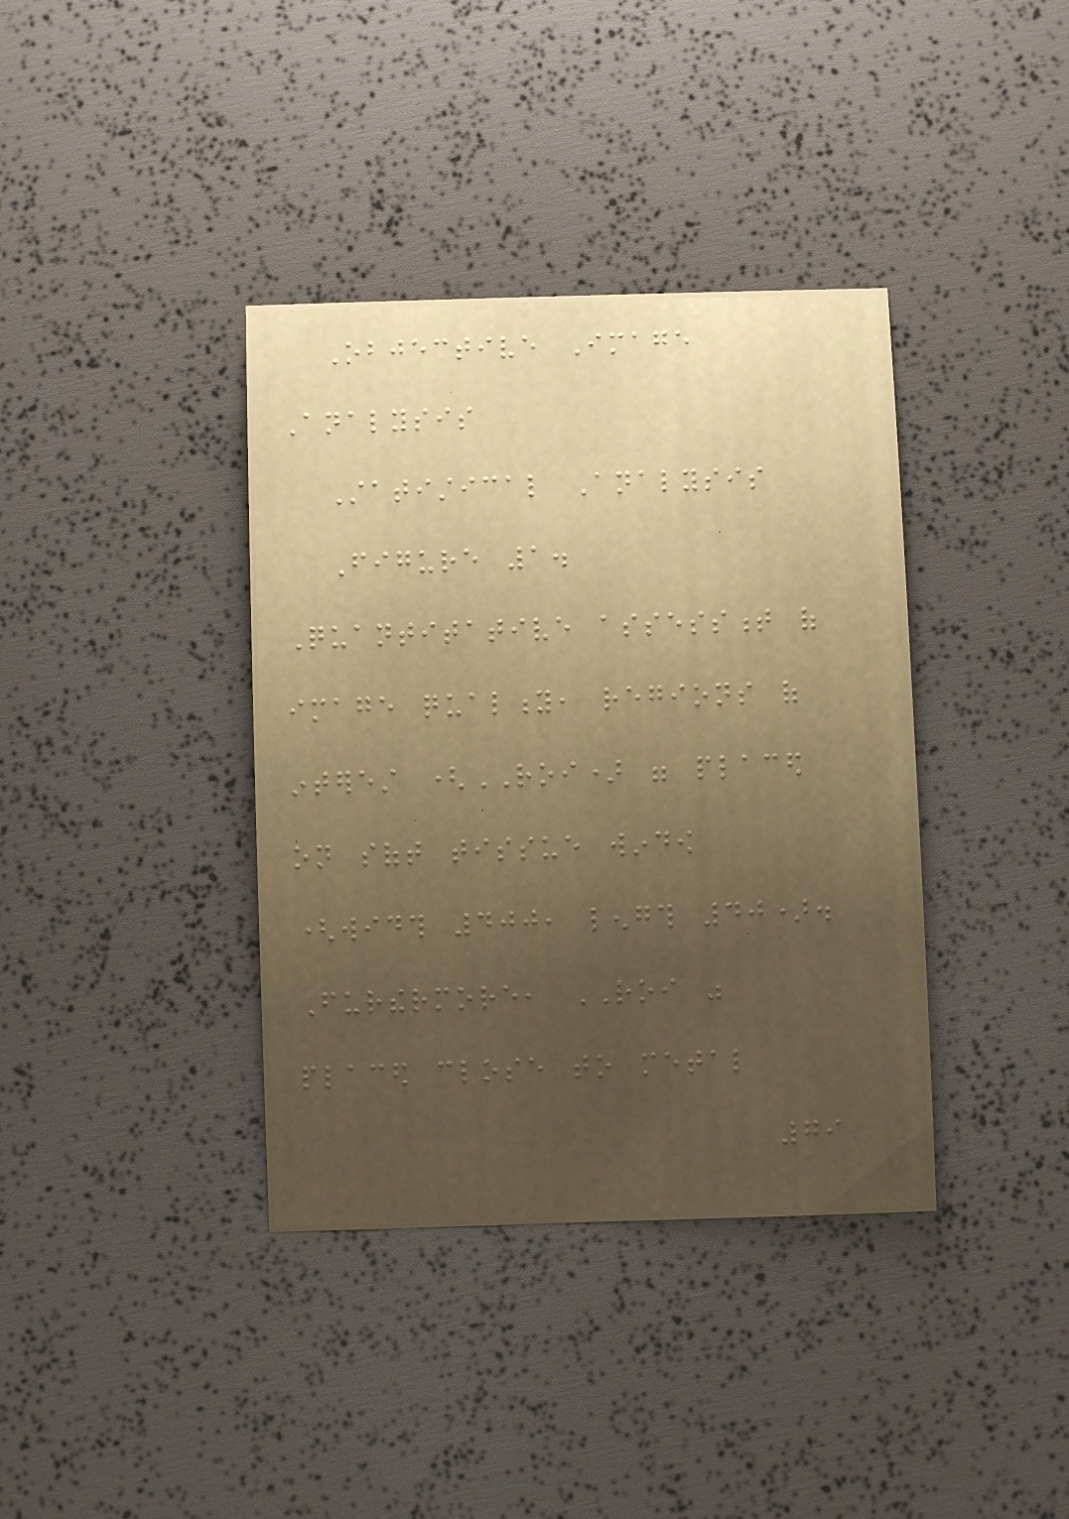Objective Image
Analysis
Statistical Analysis
Figure 1.
Quantitative assessment of
image quality, regions of
interest (ROI) were placed
on soft tissue window
(width 400, length 40).
Furthermore, ROI was
placed close to metal
79
